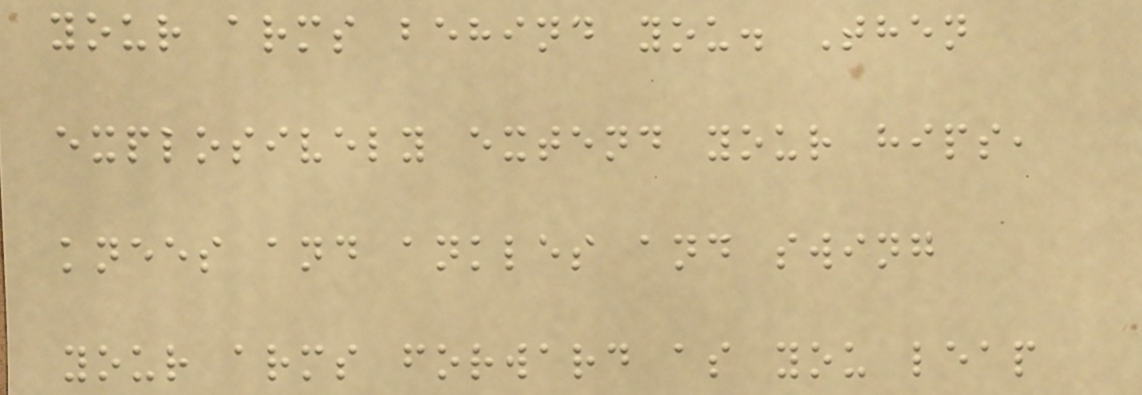your arms behind you. Then
explosively extend your hips,
knees and ankles and swing
your arms forward as you leap
